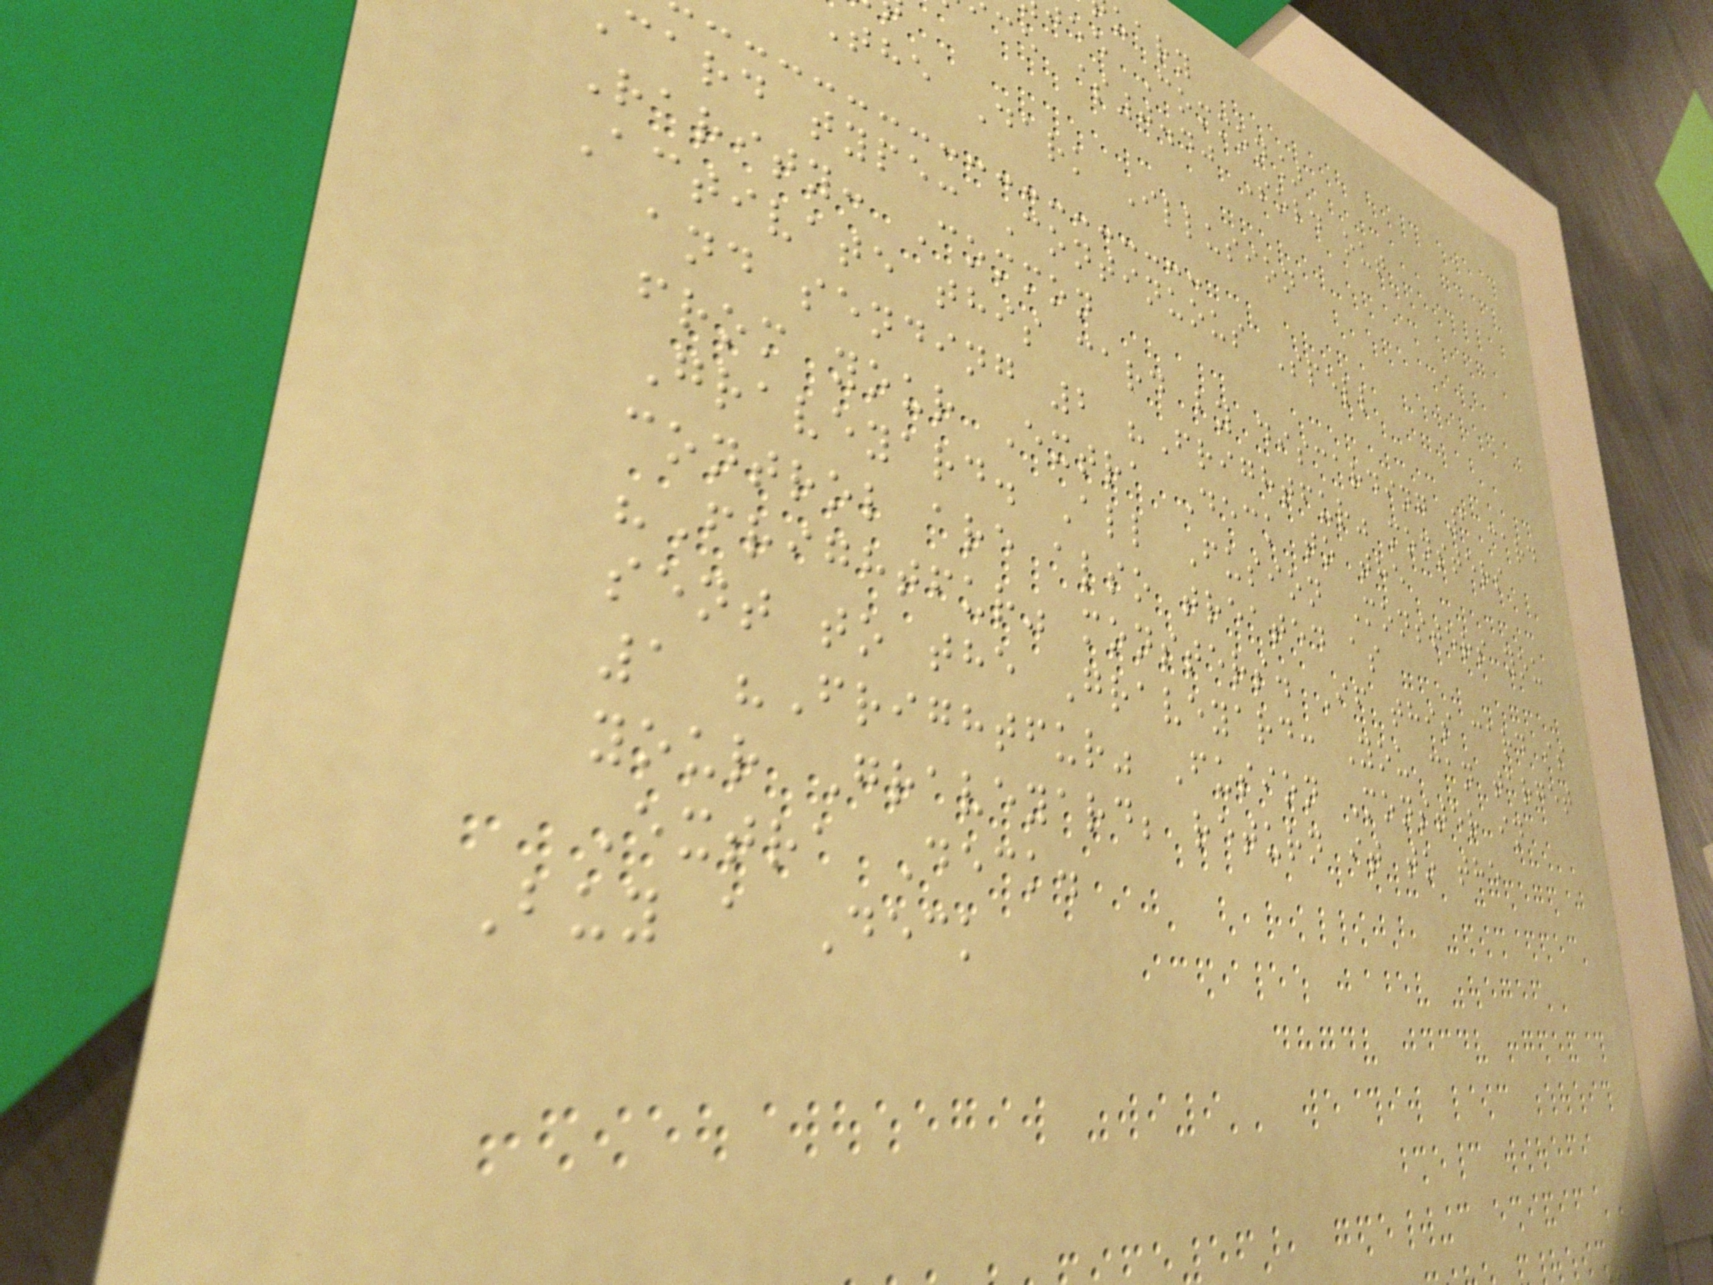ee Common]
ce $0.40 Sold out
The Dark Illusion
card type: Continuous Spell
Rarity: Common
Activate this card by discarding 1 card
and sending 2 "Frightfur" monsters
from your Extra Deck to the
Graveyard. All Fusion Monsters you
control are also treated as
"Frightfur" monsters. If this card is
sent to the Graveyard: You can target
1 "Frightfur" Fusion Monster in
your Graveyard; return it to the
Extra Deck.
Buy a Deck
